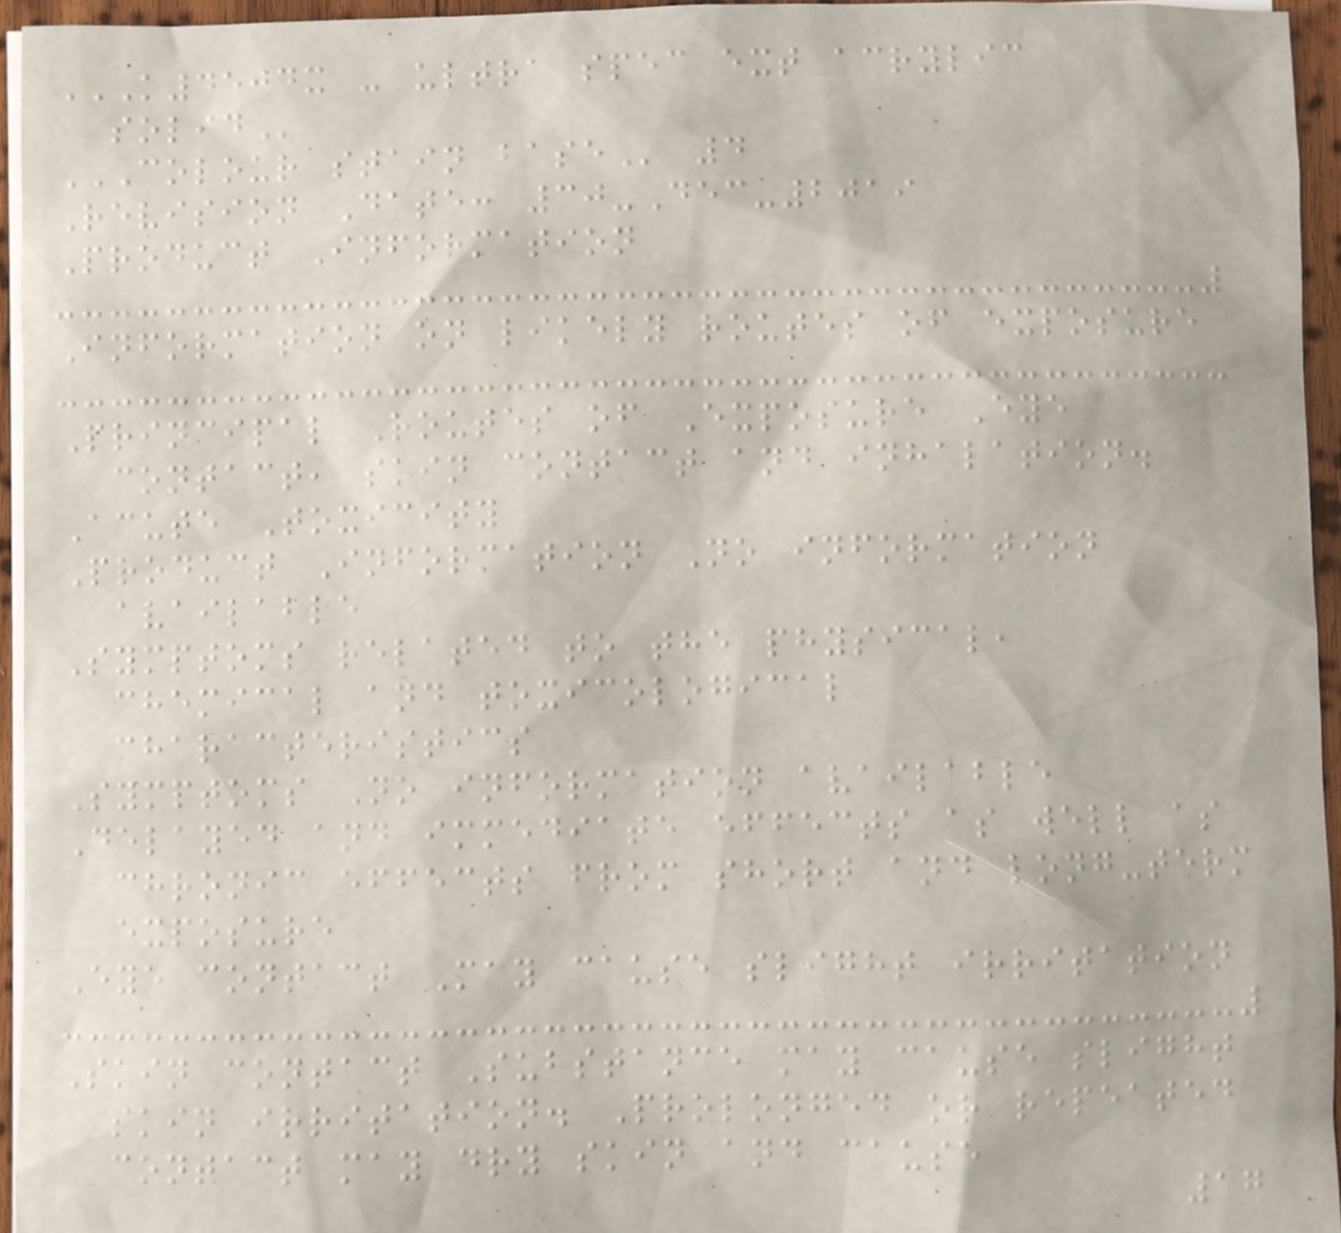K4504X - ULTRA SPEC EXT ACRYLIC
SOLID
COLOUR STAIN BASE 4
Revision Date: 30-Dec-2019
Product Information
Information on likely routes of exposure
Principal Routes of Exposure Eye
contact, skin contact and inhalation.
Acute Toxicity
Product Information No information
available
Symptoms related to the physical,
chemical and toxicological
characteristics
Symptoms No information available
Delayed and immediate effects as well as
chronic effects from short and long-term
exposure
Eye contact May cause slight irritation
Skin contact Substance may cause slight
skin irritation. Prolonged or repeated
contact may dry skin and cause
17
